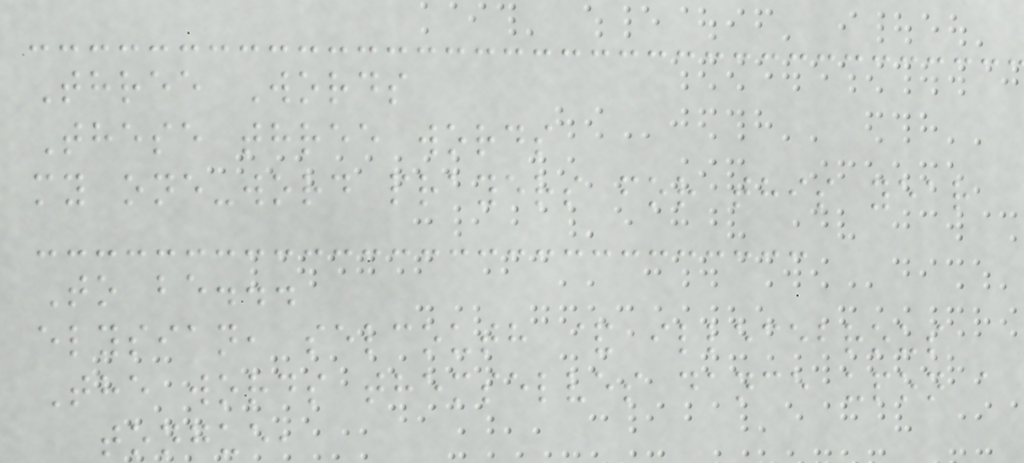Three Words
These three words
my one-word prayers for this year
To be...
elysian, selcouth & illecebrous
The words themselves dance upon a
tongue,
